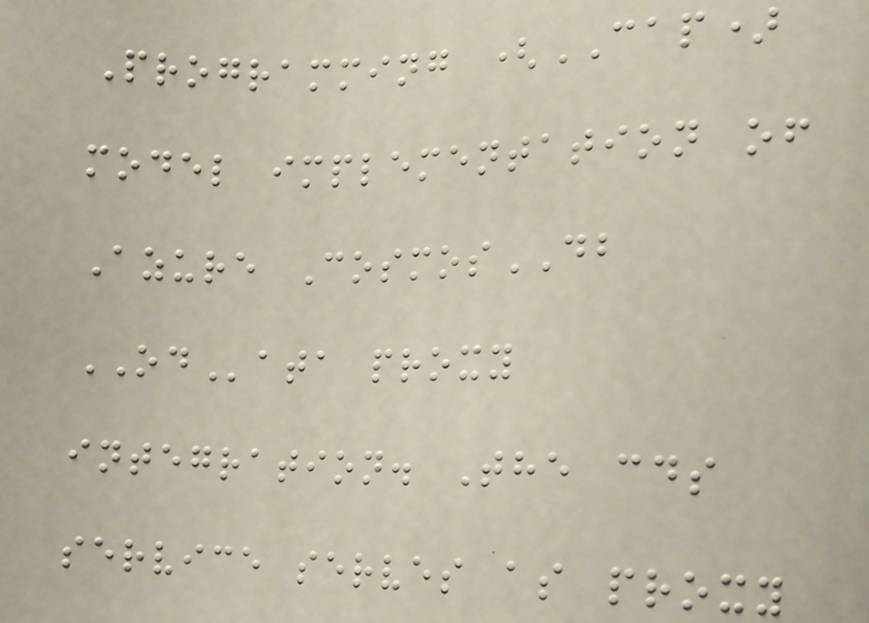Programming (CAP)
model implementation of
Azure CosmosDB
OData proxy
integration. The cds
service serves as proxy
